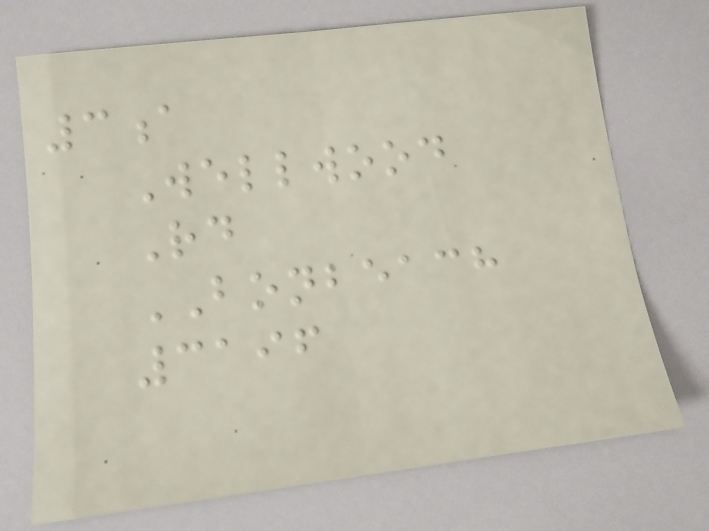3a
Wellwood
Rd
BONBEACH
3196
